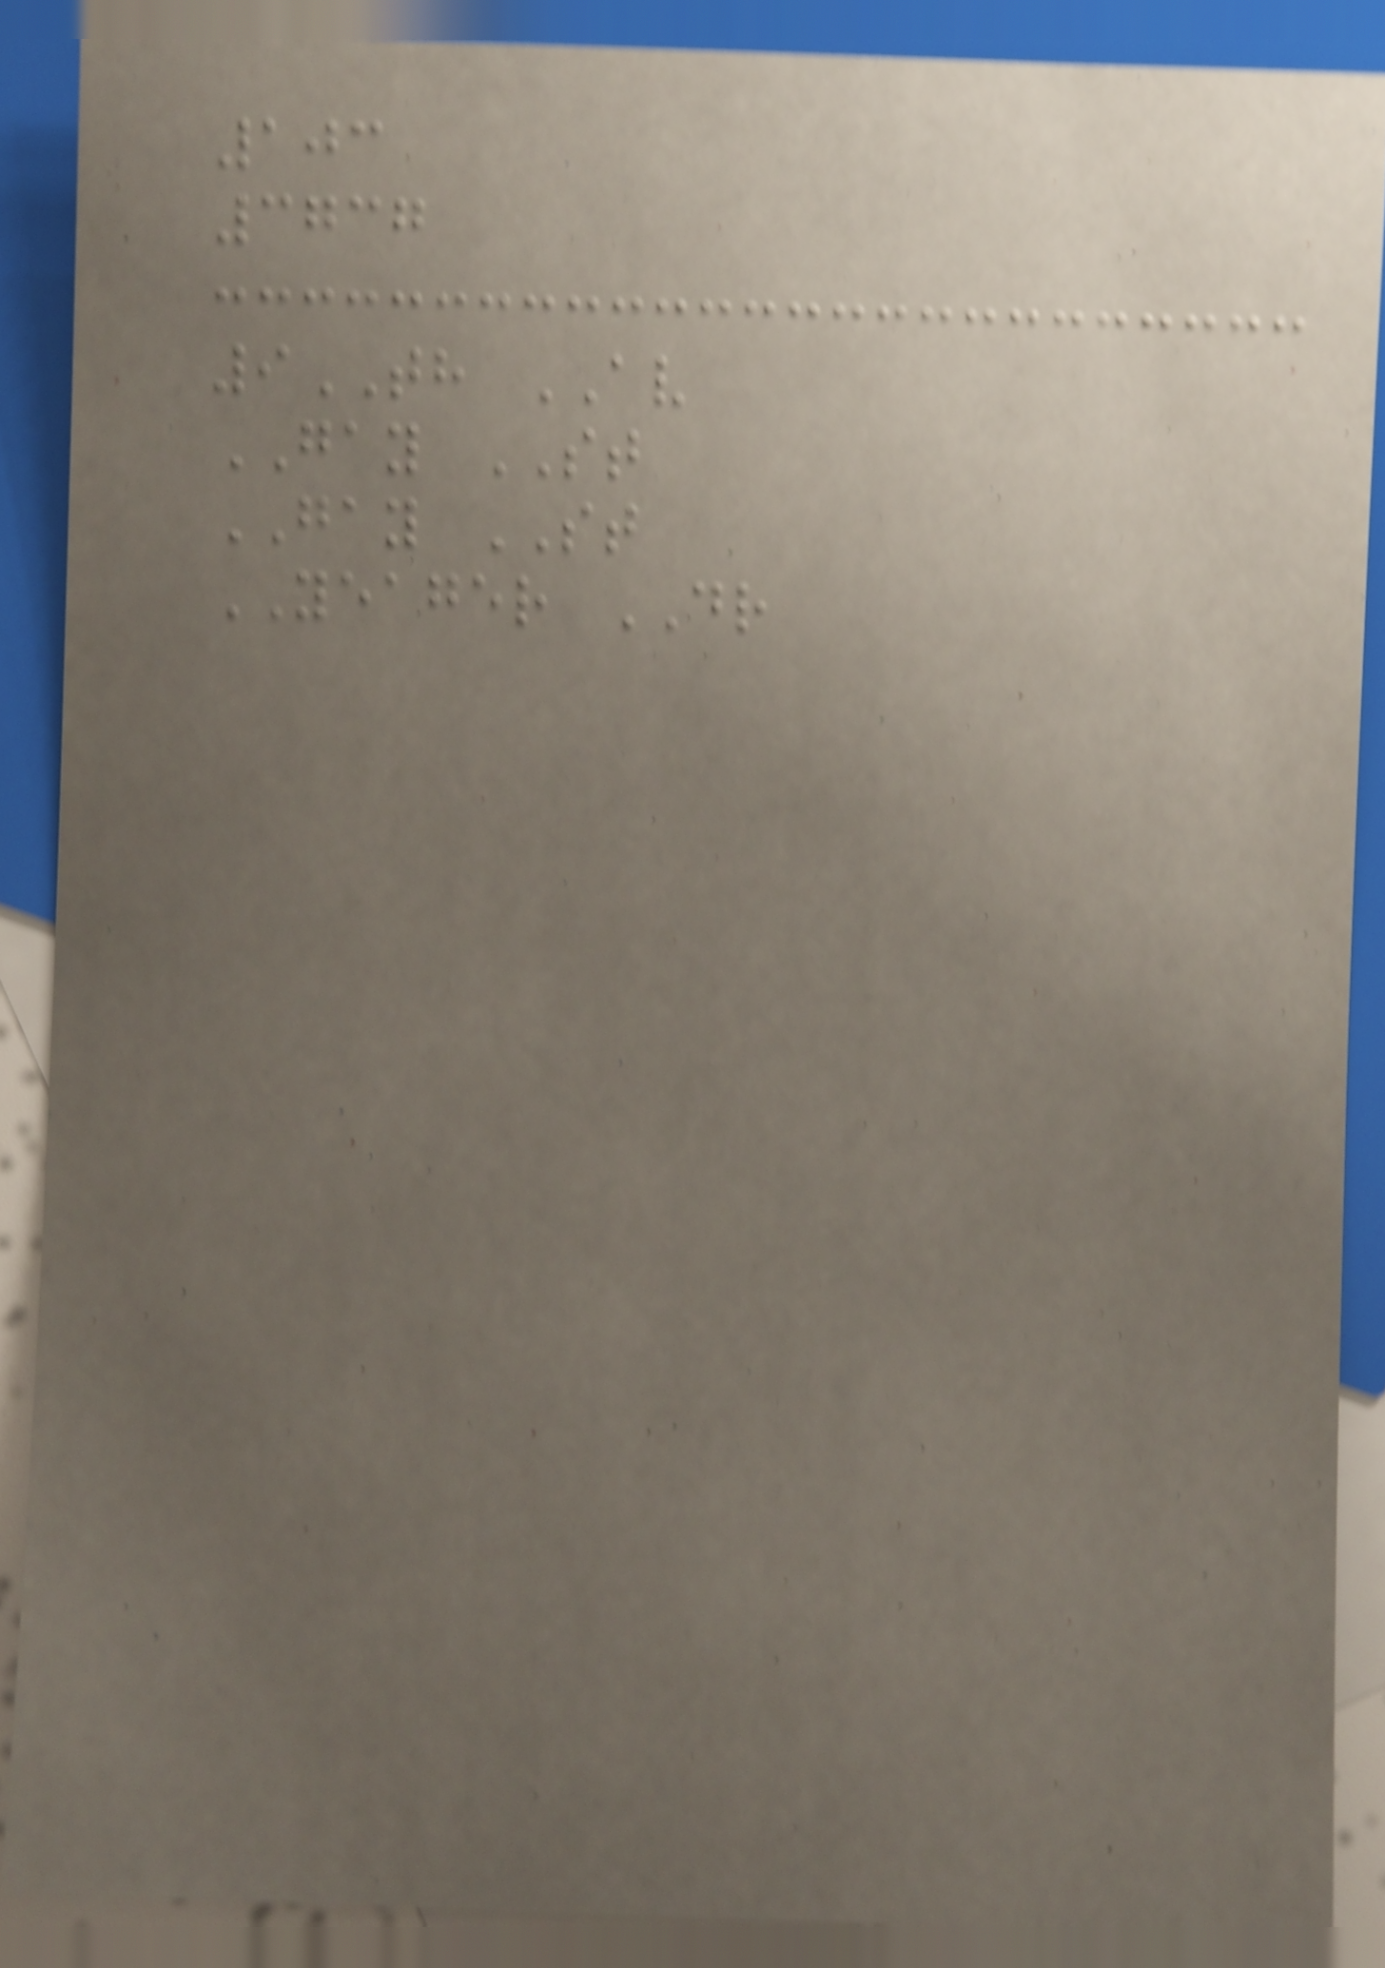103
3737
9TH AV
GAY ST
GAY ST
YEAGER DR
